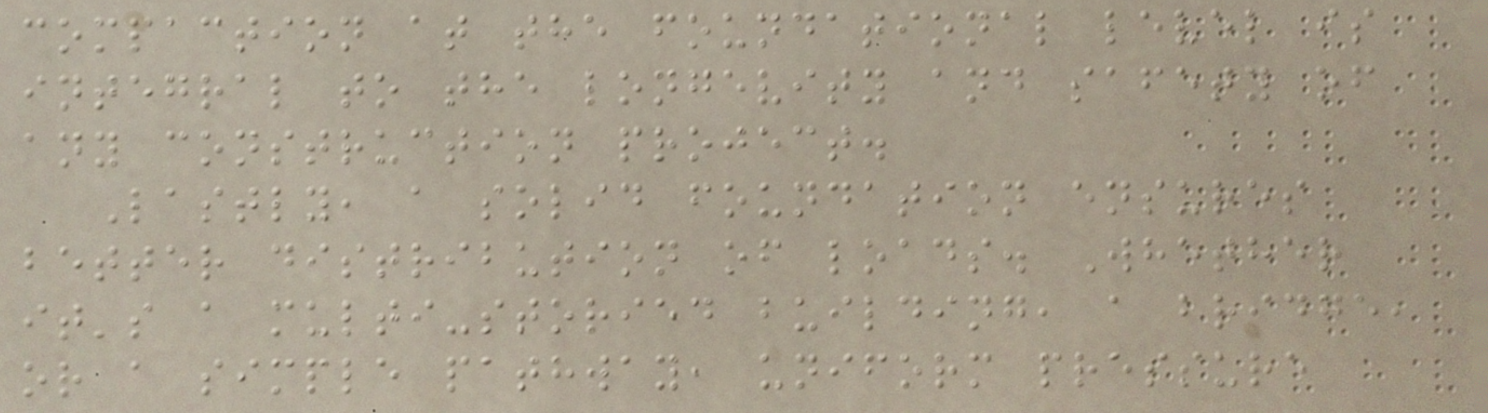compaction at the foundational level is
integral to the longevity and safety of
any construction project.
Lastly, a solid foundation ensures
better distribution of loads. Whether
it's a multi-storied building, a bridge,
or a simple pathway, uniform pressure
